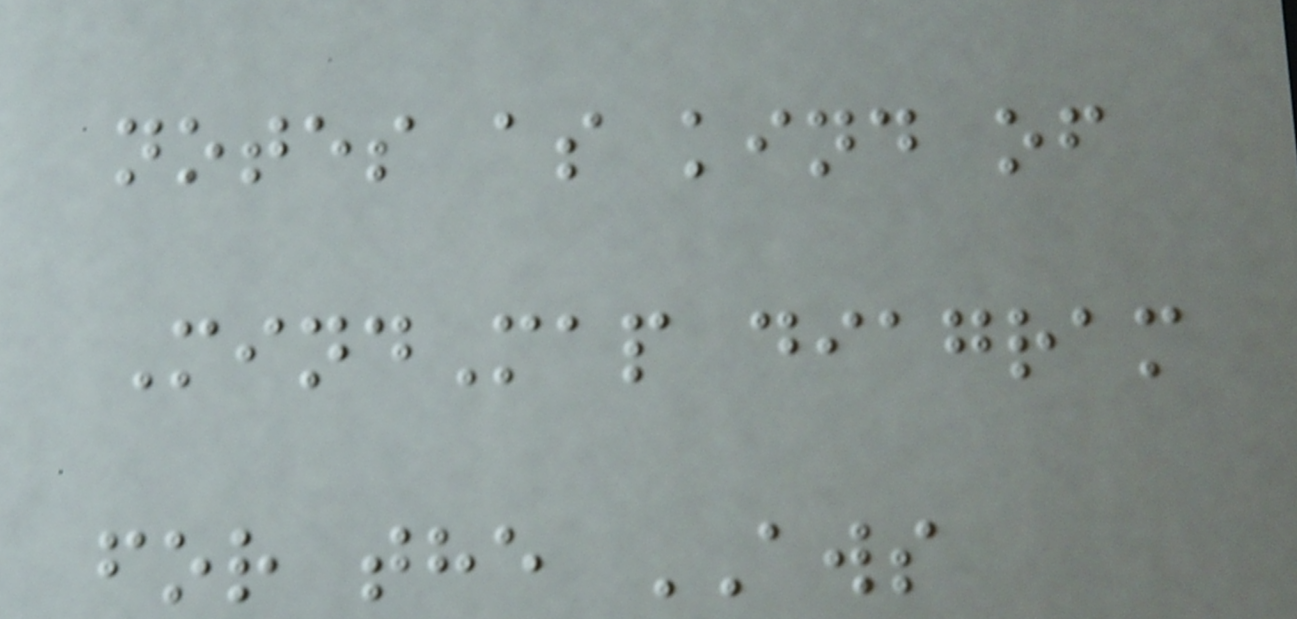notes as kind of
MindMap diagram
for the AWS
